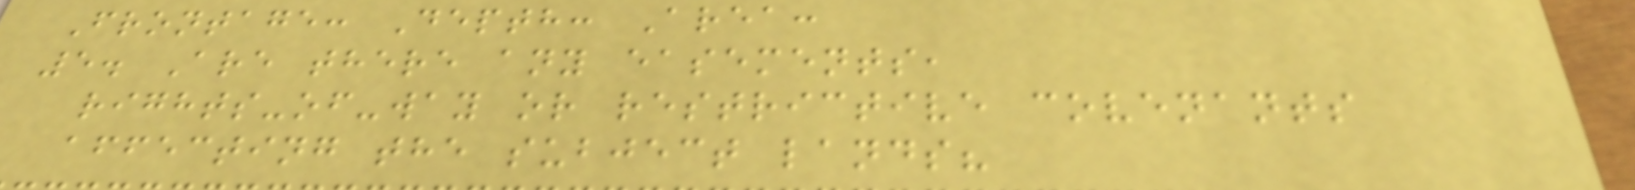Frontage: Depth: Area:
5. Are there any easements,
rights-of-way or restrictive covenants
affecting the subject lands?
